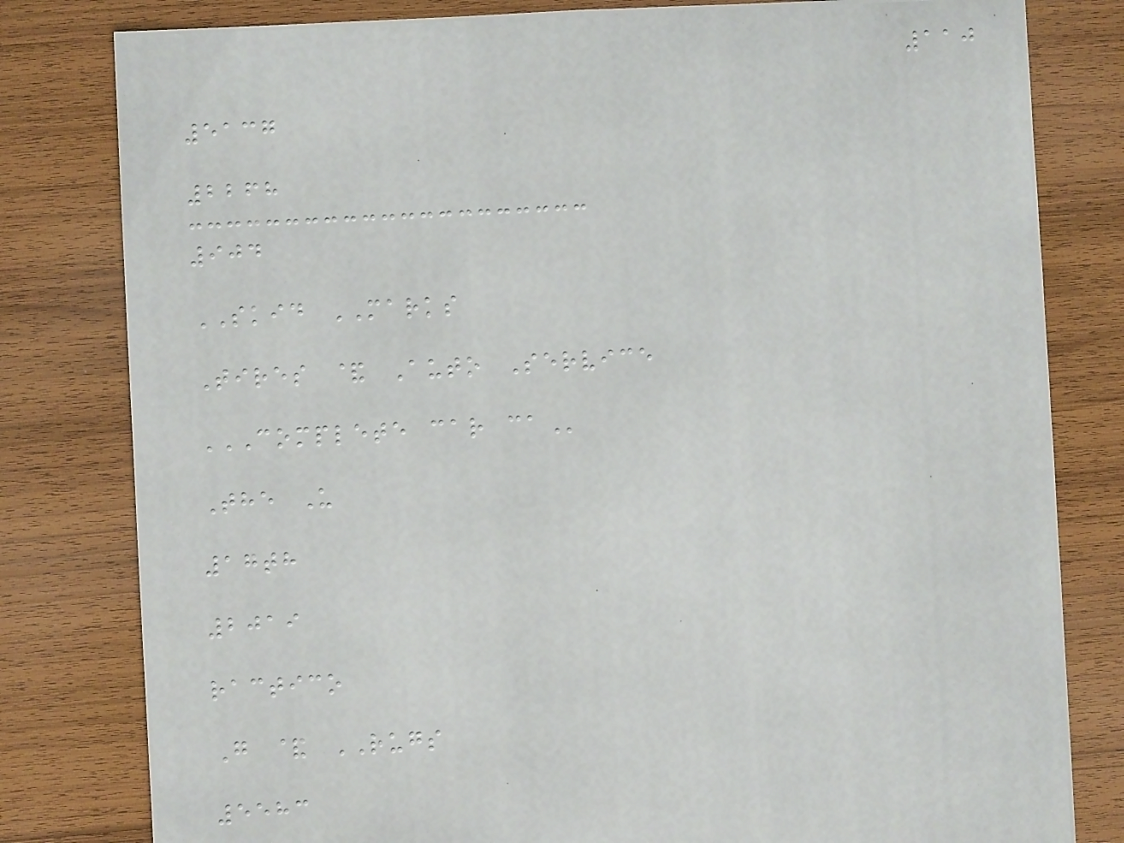110
5137
2268
904
SKID MARKS
Tires & Auto Service
COMPLETE CAR CA
The U
17th
2019
ractico
G & RUGS
5583
